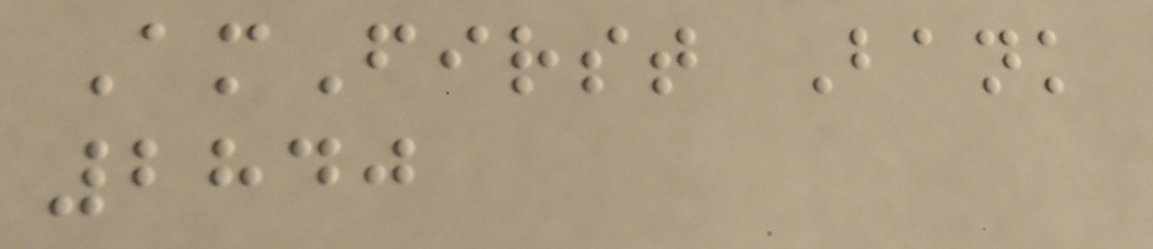AmFirst Bank
2840
